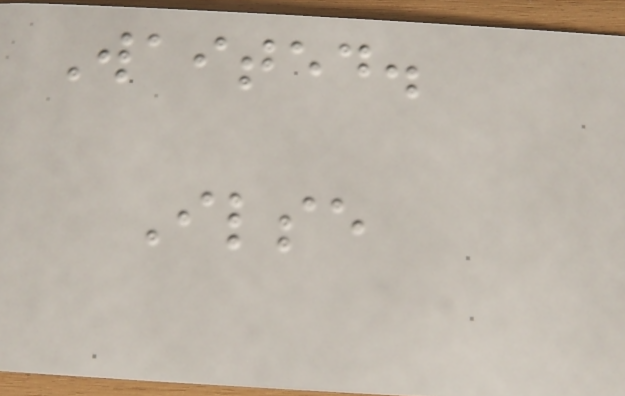Waited.
Ilse
